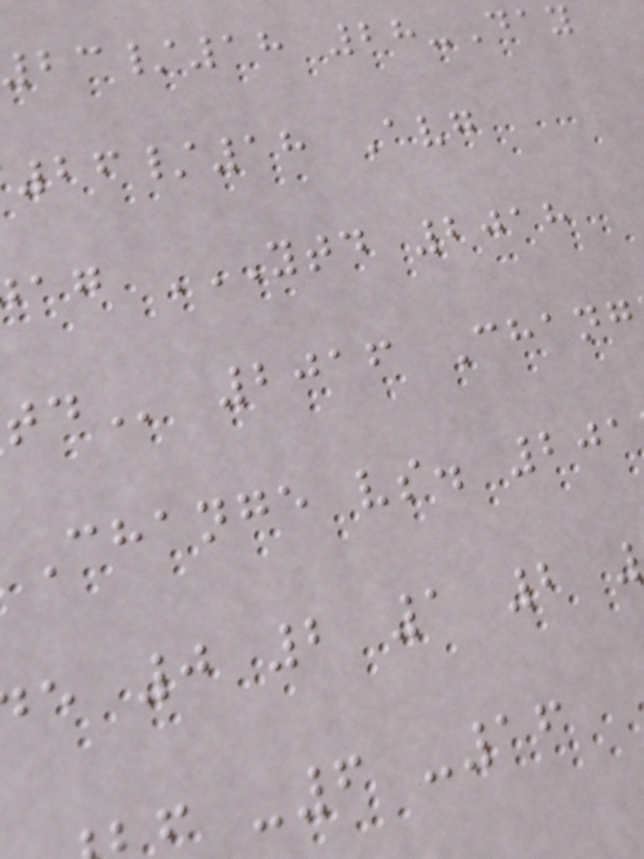/18 28-Day
26/18 Avg
2016 Chang
Change vs. 201
e 0 2 1 2
-6 -16
